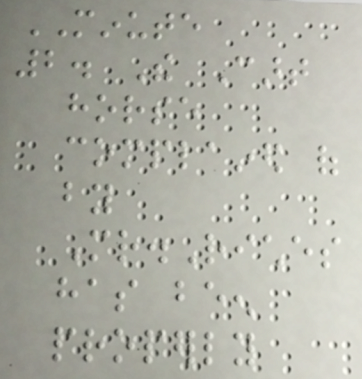MINUTE
2. The Cart
horse
complained of
by
Mr.Riches
has been
properly
